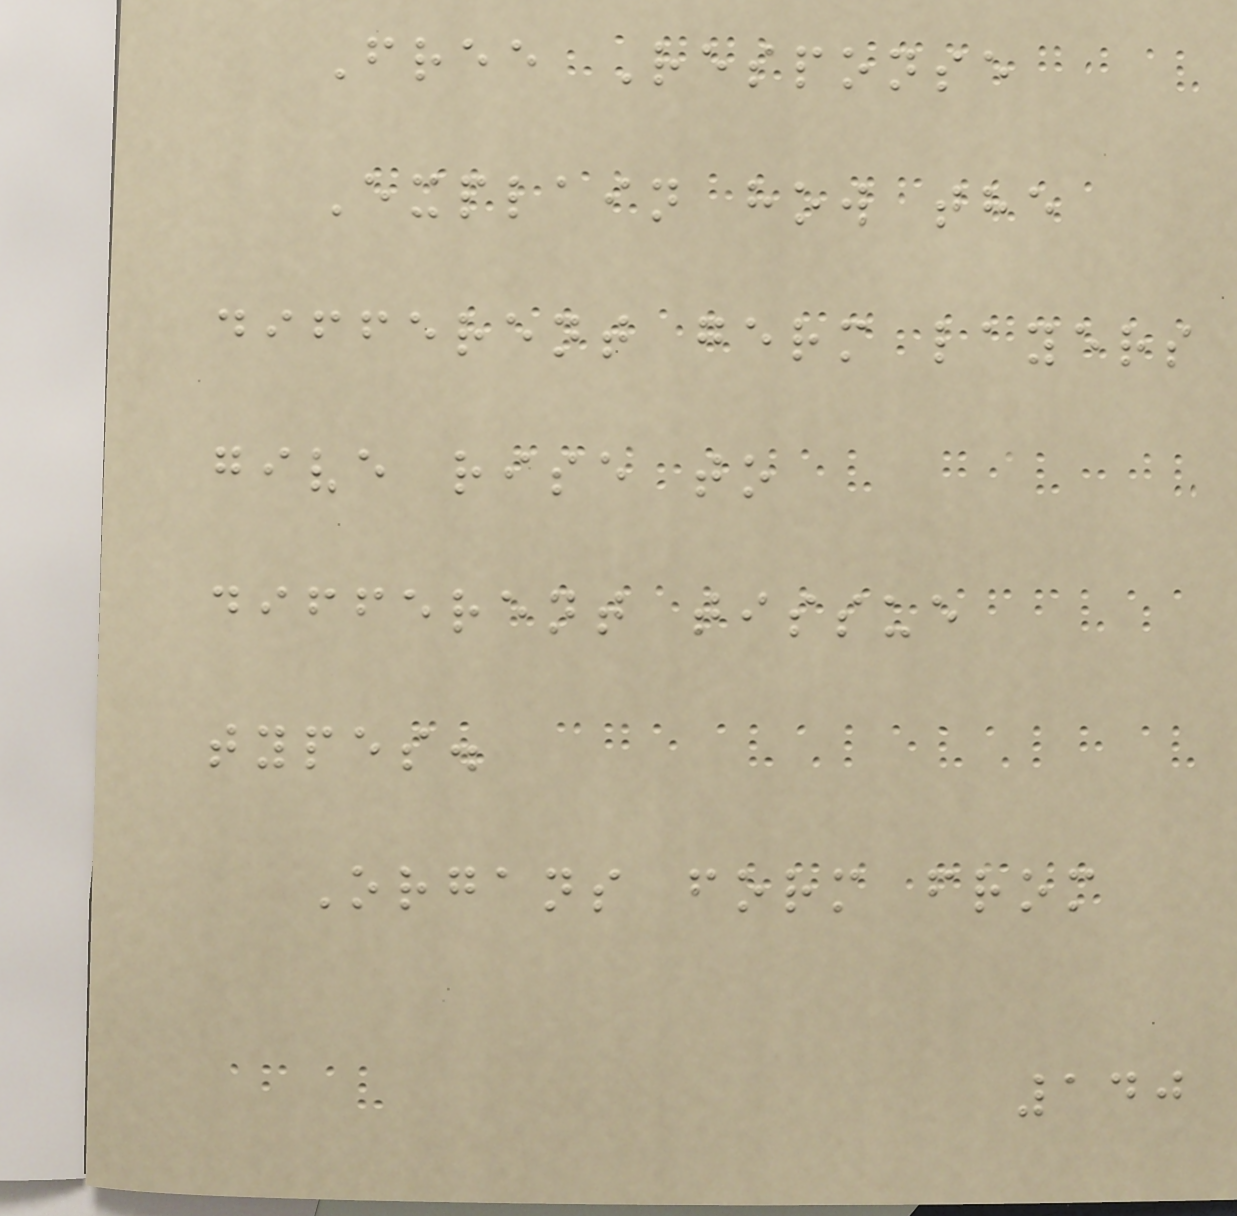Free Response
Explain how the
different germ layers
give rise to
different tissue
types.
Organs form from
140
